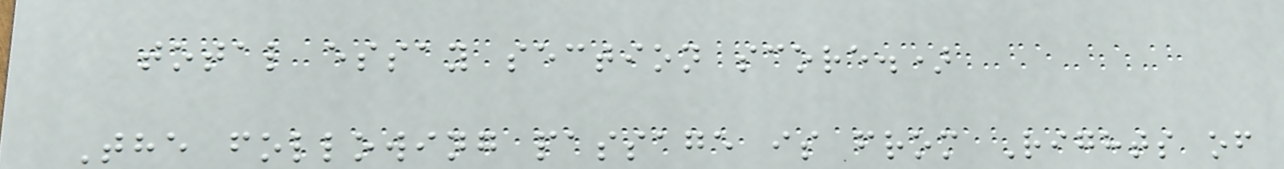total essay section score.)
The following passage is from Rights of
